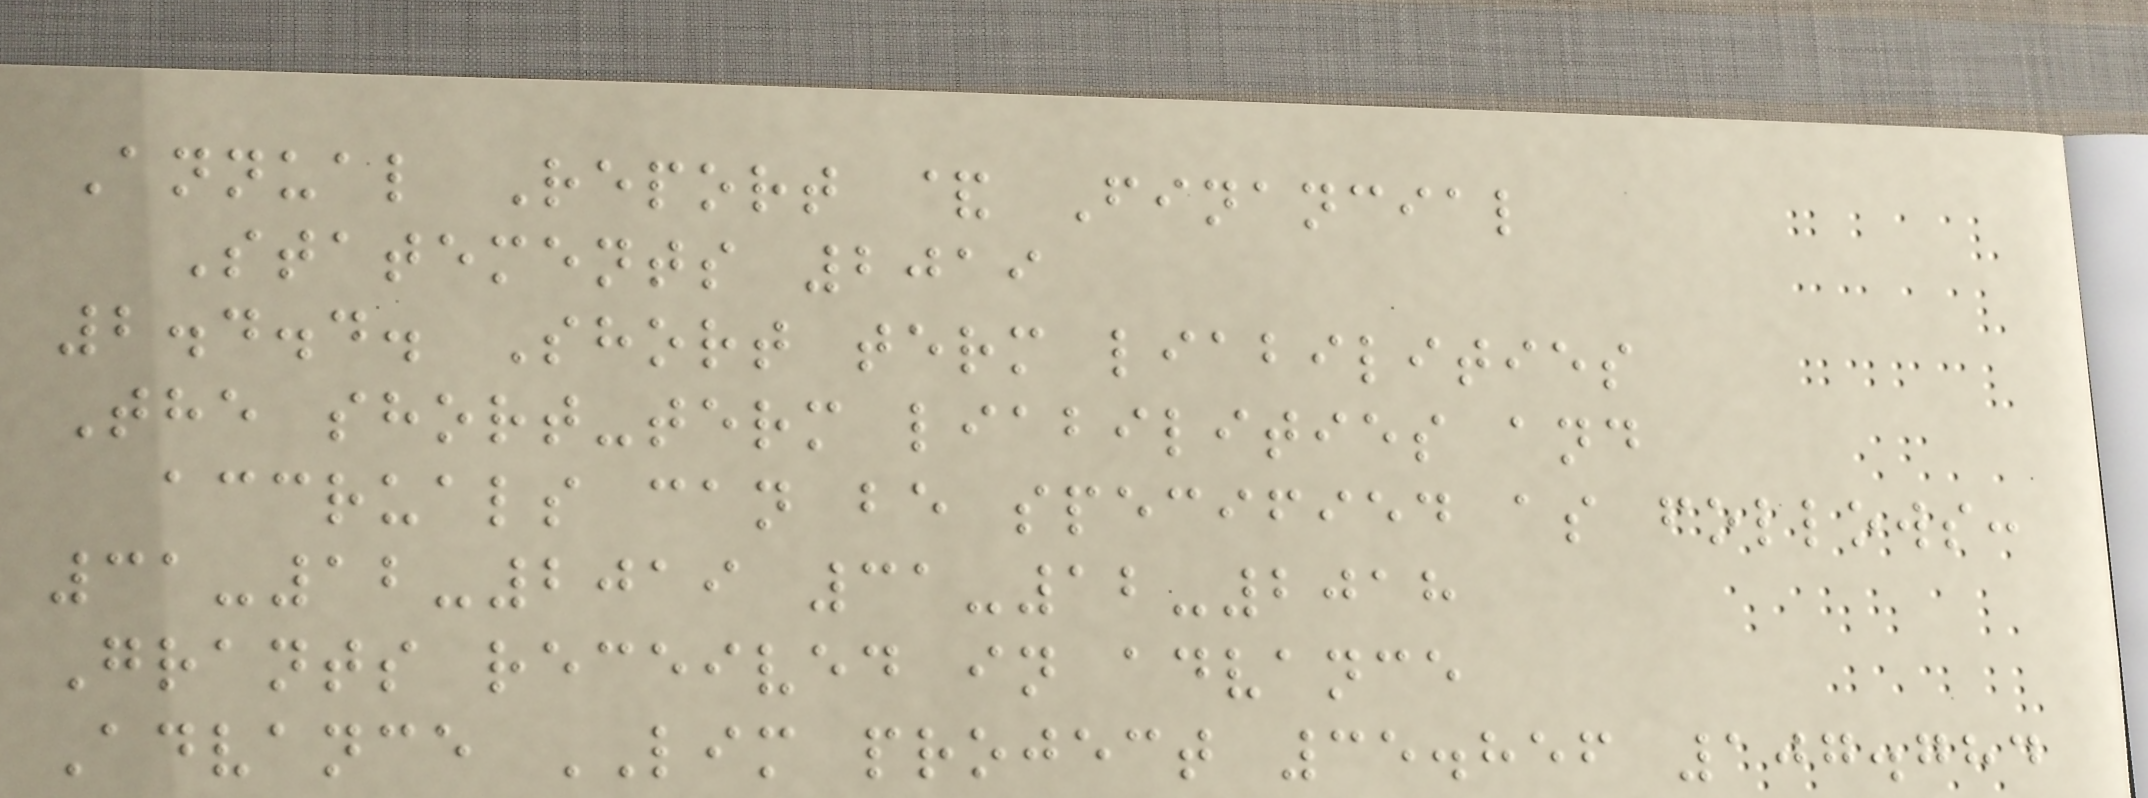Annual Report & Financial
Statements 2019
2.4.4. Short term liabilities
The short-term liabilities and
accruals can be specified as follows:
31-12-2019 31-12-2018
Grants received in advance
Advance LIM project 35.856 107.784
